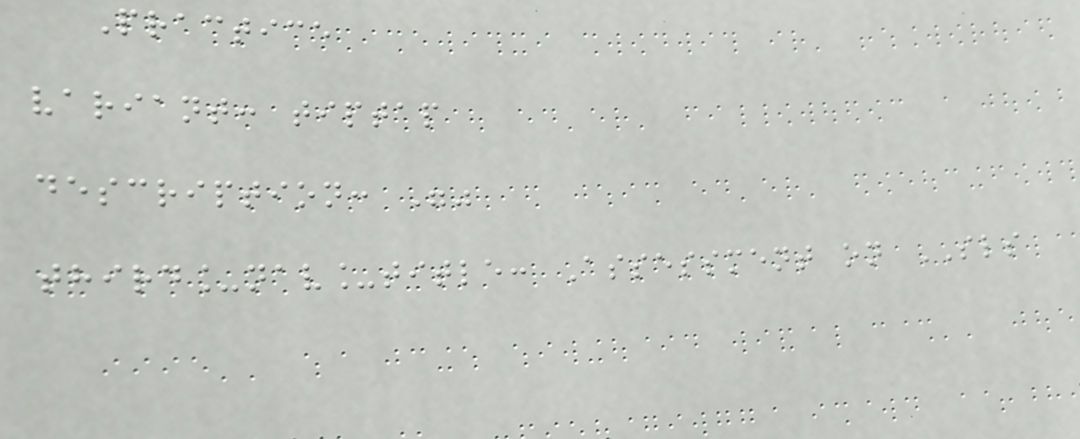Practice
variant: tiptap
description: ""
third_nav_title: Assessment on SLS
